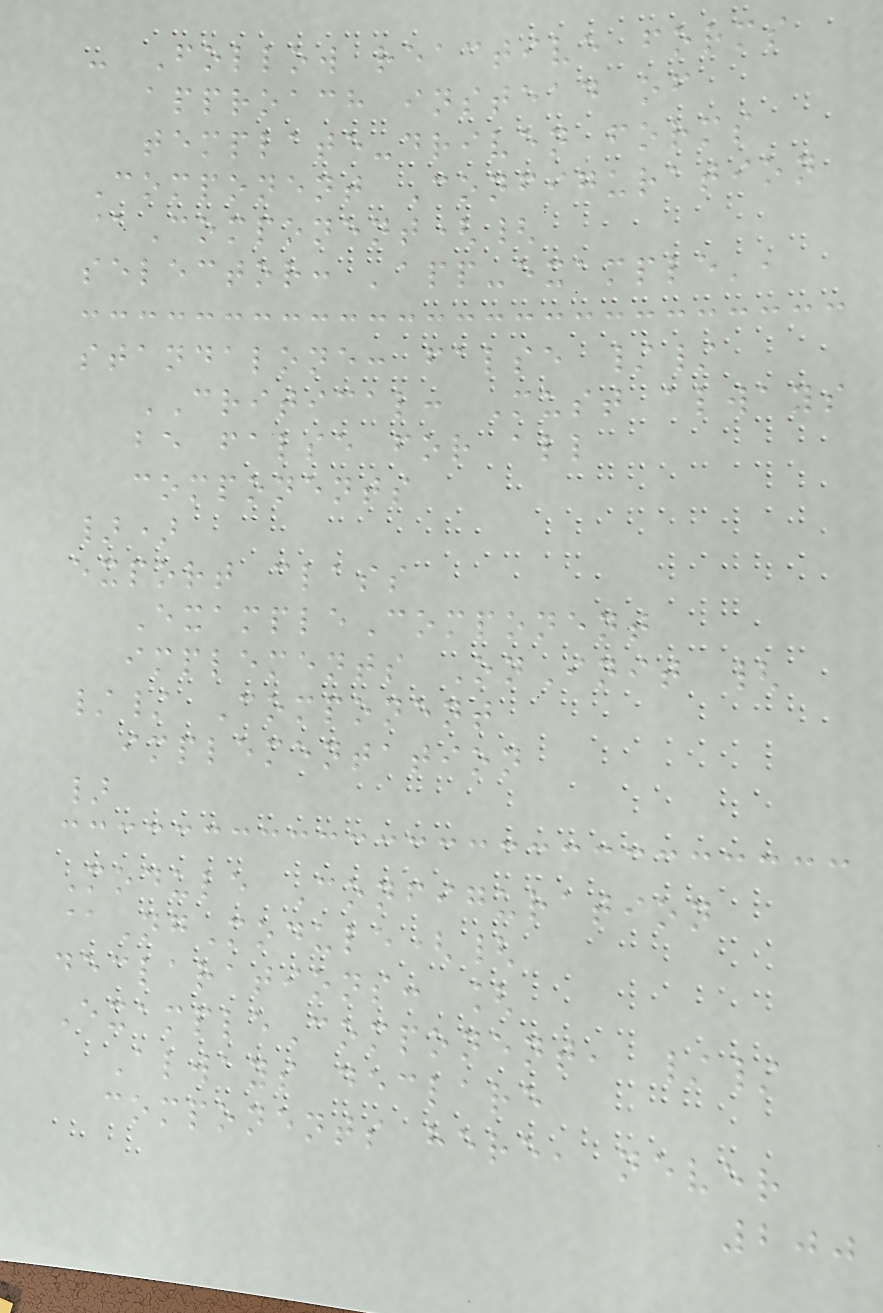- Follow reactive forms
approach instead of
template-driven forms
Component Configuration
@Component({
selector: 'app-example',
standalone: false //
CRITICAL: Must always
be false for all
components
})
export class
ExampleComponent
implements OnInit {
// Component
implementation
}
Module Configuration
@NgModule({
declarations: [
ExampleComponent, //
Always declare
components here, never
200
